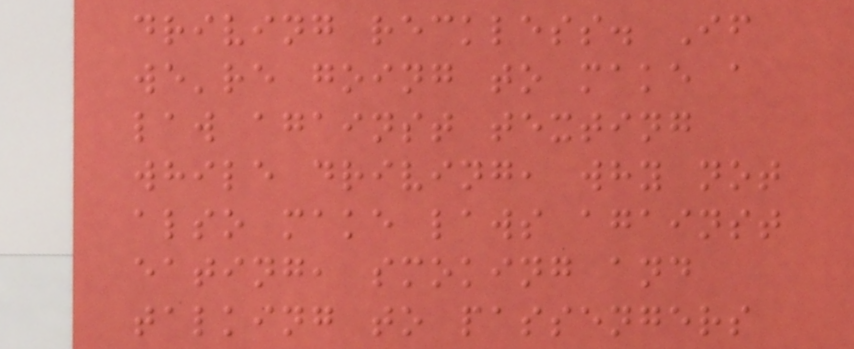driving reckless. If
we're going to make a
law against texting
while driving, why not
also make laws against
eating, smoking and
talking to passengers
